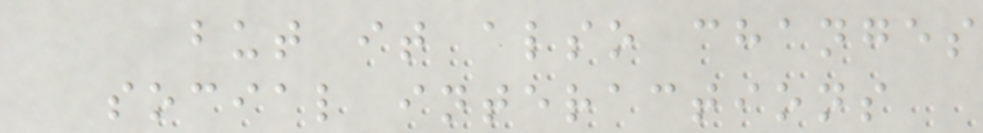but it also changes
social interactions
